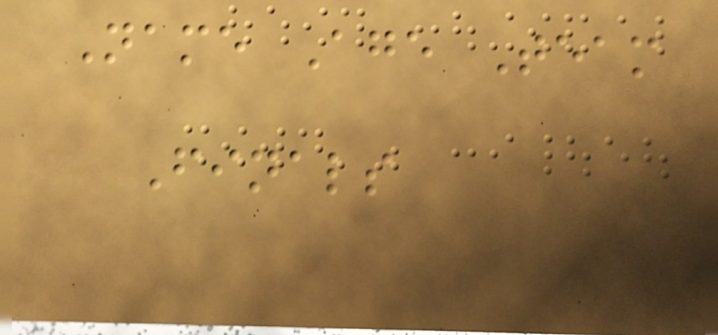Name Age Team
Finals
